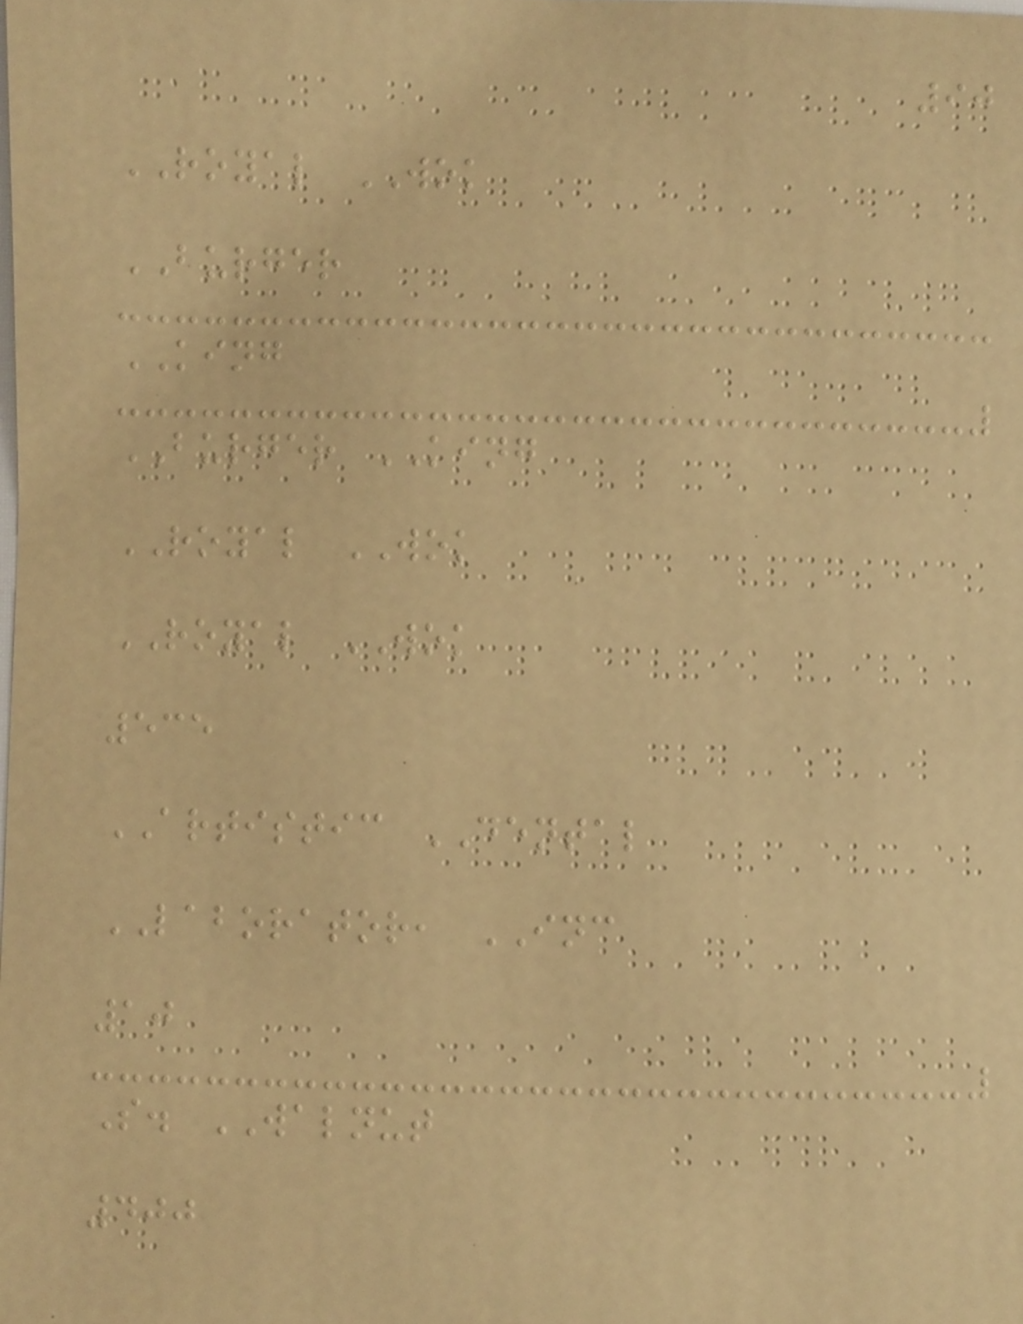90
ROYAL WOK
BURGER
KING
BURGER KING
ROYAL WOK
ROYAL WOK
535
ARTISTIC DENTAL
LABORATOR, INC
10
S. WALNUT
400
